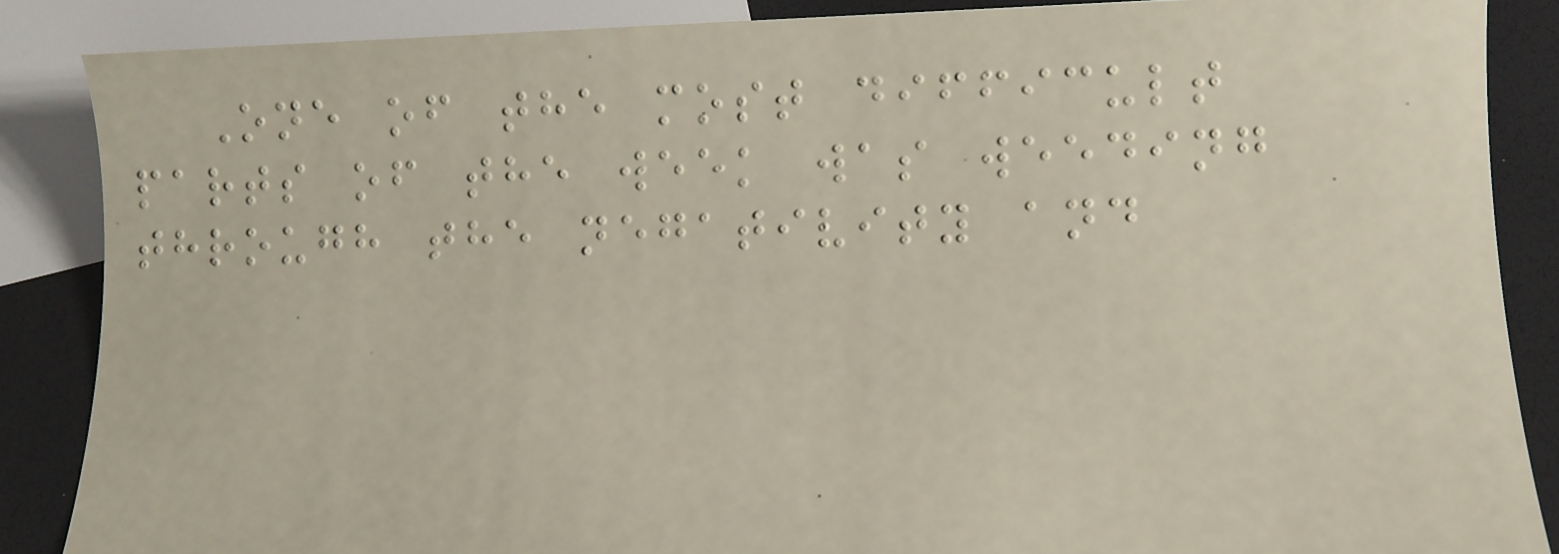One of the most difficult
parts of the week was weeding
through the negativity and
